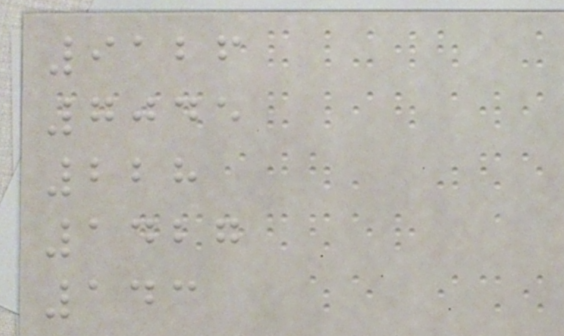9126
7045
228
1427
143
